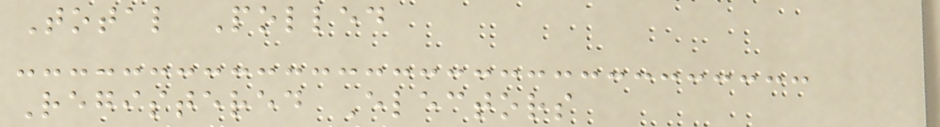Total Polled
Registered Electors
